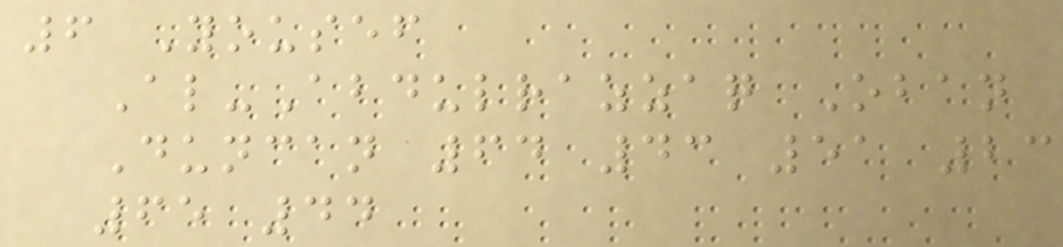6 Yousef
Al-Abdulrazzaq Oban
Duncan 64 43 51 23
65 44
